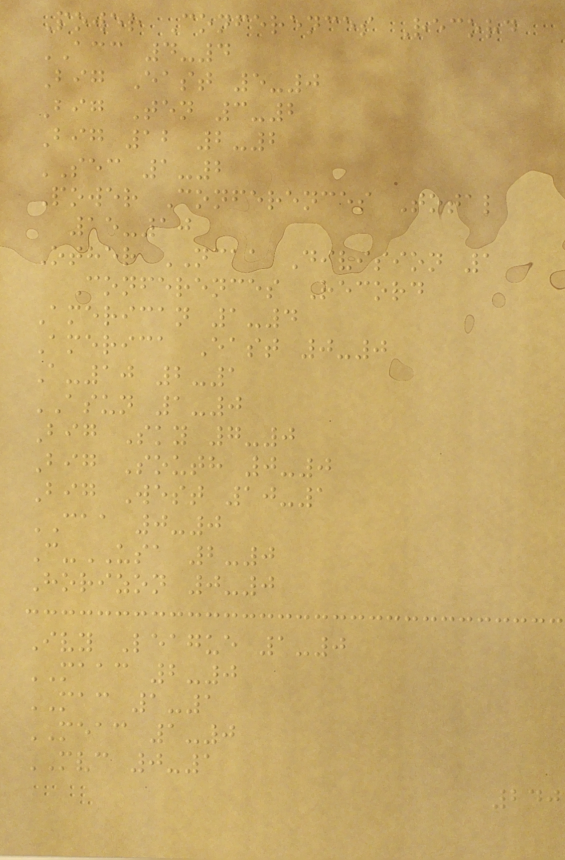Power Conferences Record
ACC 4-4
Big East 5-0
Big Ten 3-2
Big 12 2-2
SEC 1-2
Power Conferences Total
15-10
Other NCAA Division 1
Conferences Record
American 1-4
America East 0-0
A-10 2-1
ASUN 1-0
Big Sky 7-0
Big South 0-0
Big West 10-1
CAA 0-0
C-USA 2-0
Horizon 0-0
Ivy League 1-0
MAAC 2-0
MAC 1-1
MEAC 1-0
MVC 0-1
240
